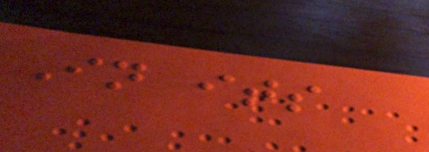In its
